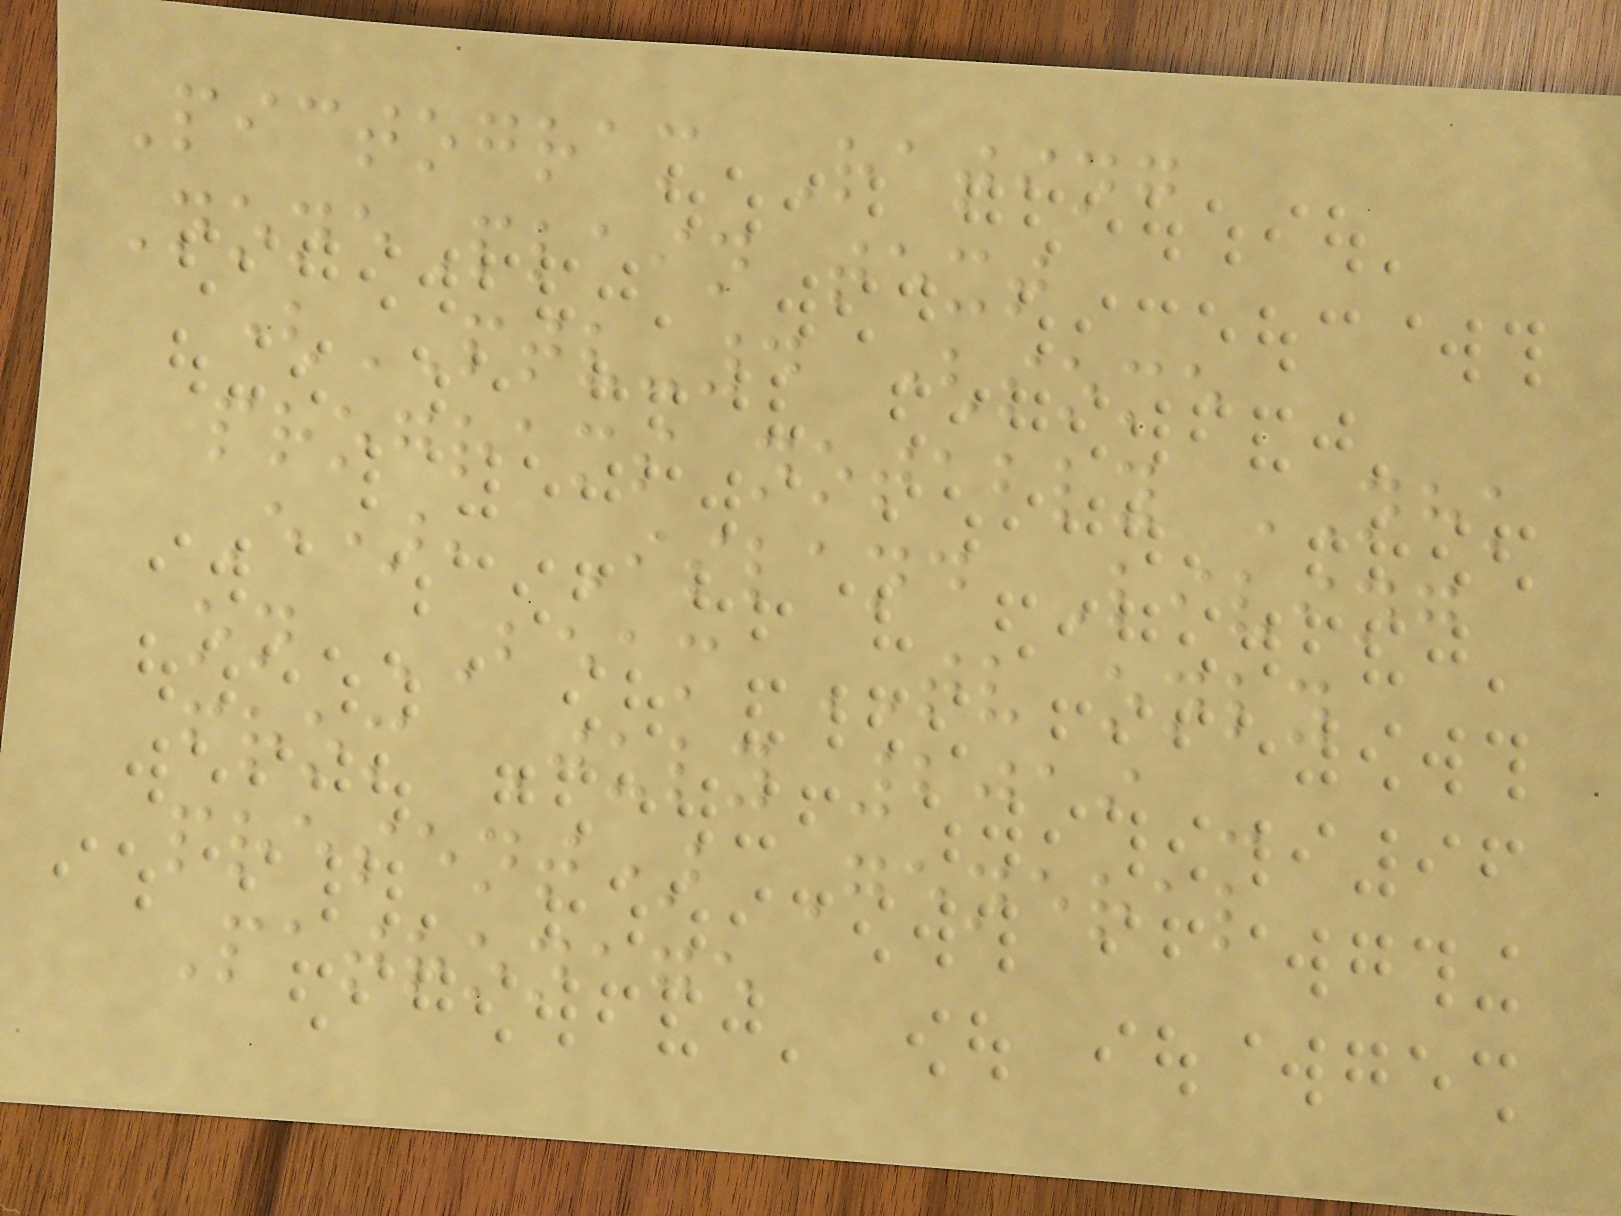Pictogram Rating
NonePlain text
(PTV-4 (some
programs notably NHK
E), Island Living
on BEAM TV only
from July 2019 -
present) General
Patronage
